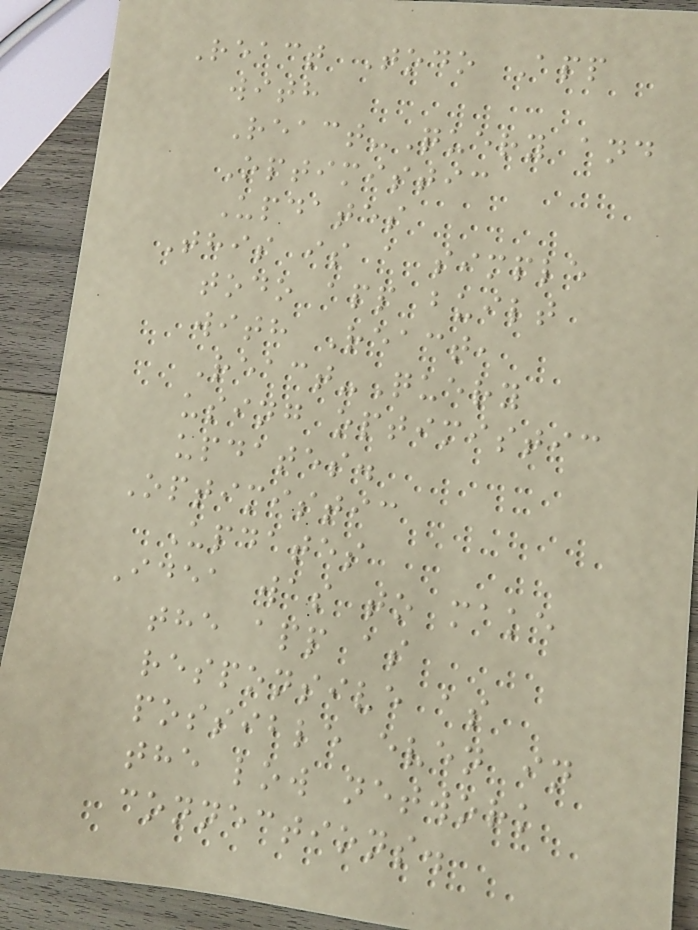React Todo App
with
React-Query and
Optimistic
Updates
This is a simple
todo app built
with React,
React-Query
using optimistic
updates.
Optimistic
Updates
Idea was to make
the app as
responsive as
possible even in
the low network
connections.
